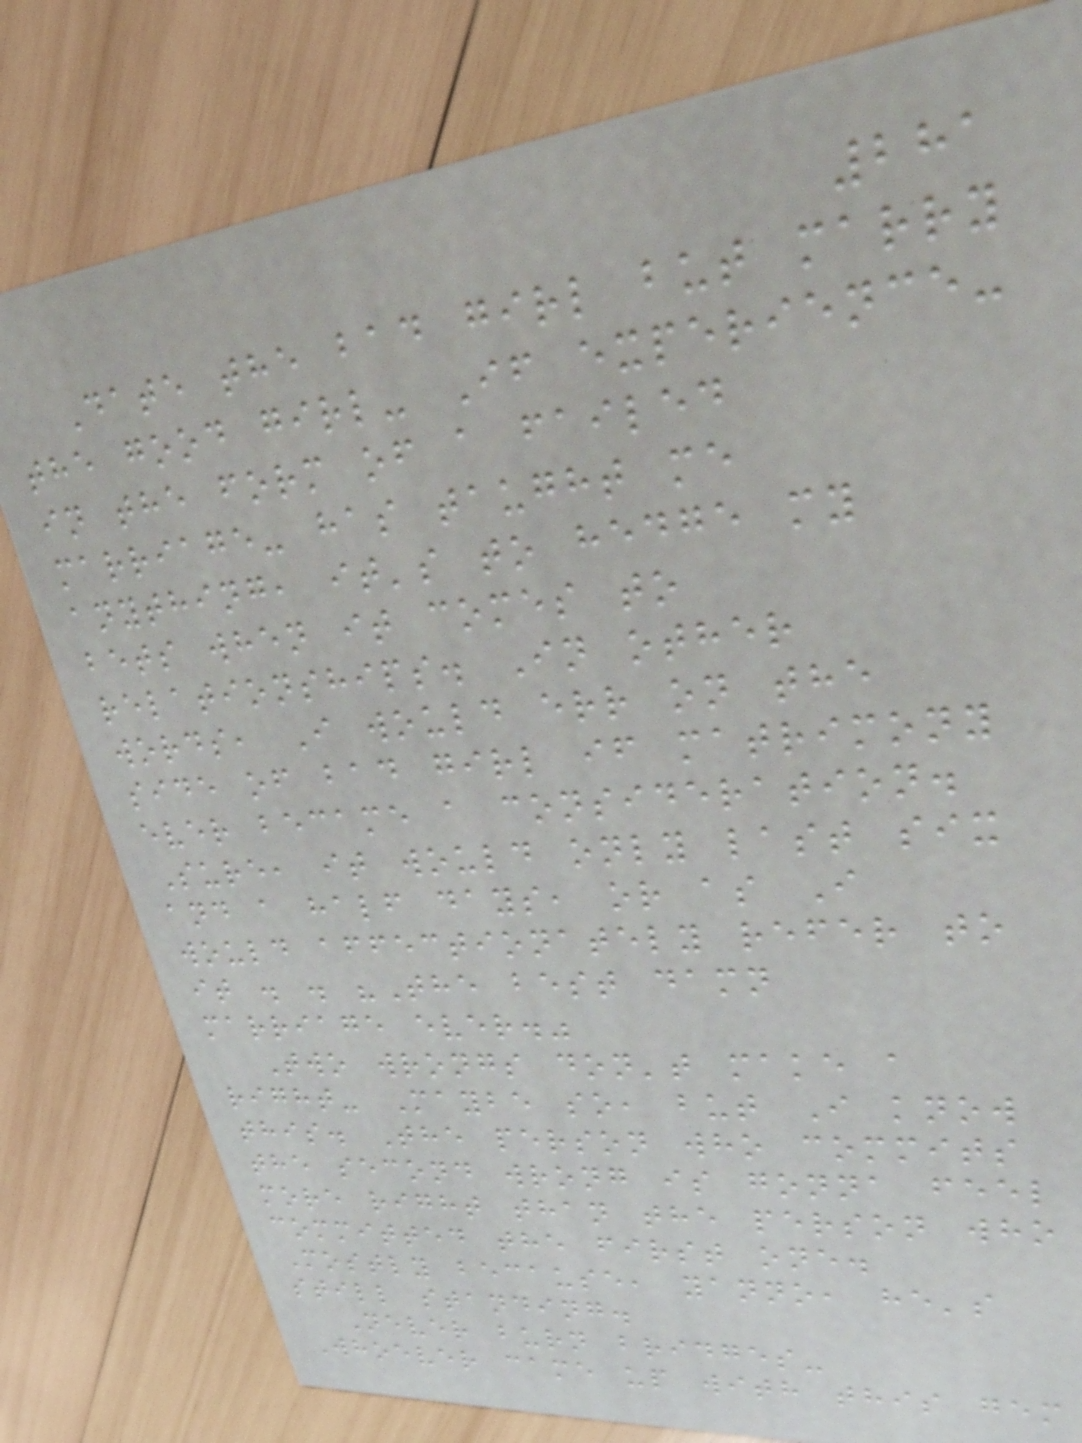281
Date the bad girl but marry
the good girl- If experience-
in the form of a failed
marriage- has taught me
anything, it's to hedge my
bets when it comes to
relationships. In other
words, I would err on the
side of bad girl if matrimony
ever became a consideration.
Sure, it would only last six
and a half days, or as I
would affectionately refer to
it . . "The best damn
marriage ever."
Two wrongs don't make a
right- Maybe so, but I know
this. The person who commits
the second wrong is gonna feel
more right than the person who
committed the first one.
Mostly because, yanno, he's
still standing.
Never burn bridges-
Whoever came up with this gem
